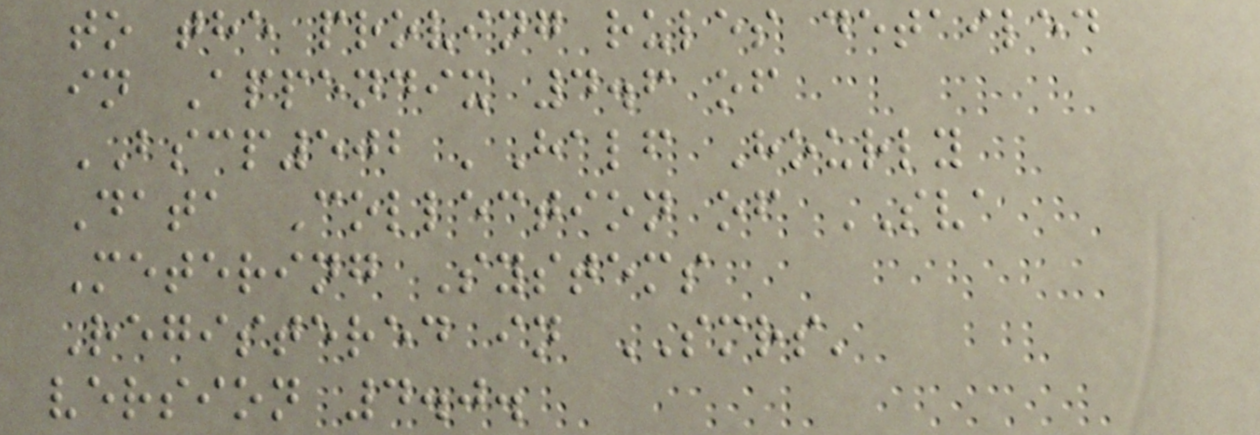to the proving rules detailed
in Appendix 4.6 of
BSCP502 'Half Hourly
Data Collection of SVA
Metering Systems
Registered in SMRS'
version 4.0.
